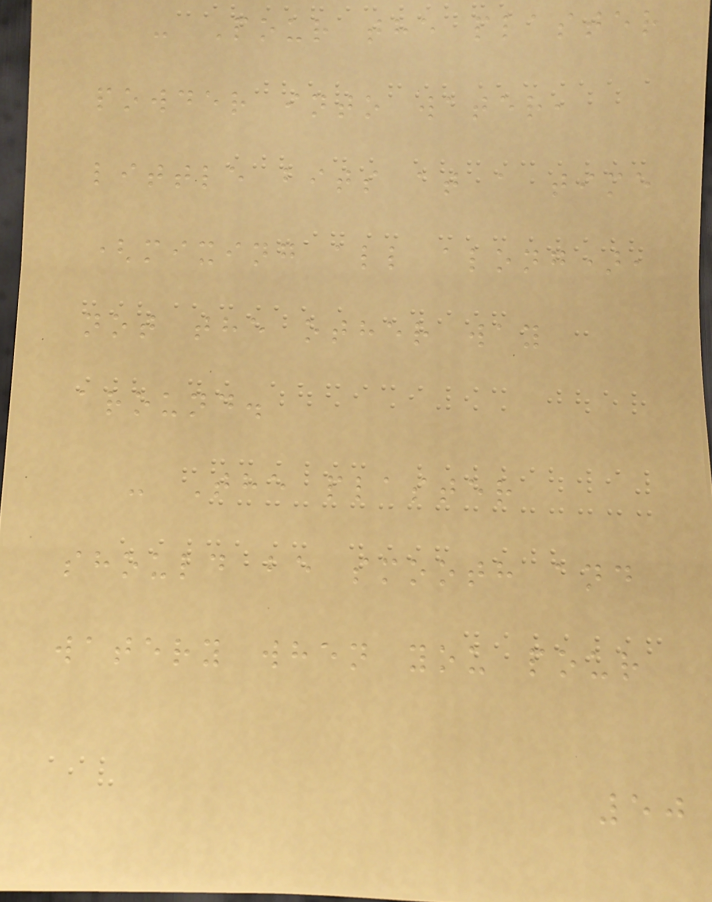- Pour the plaster
powder into water,
little bits at a time
(mixing all along),
not the other way
around.
- The plaster
should be smooth and
watery when you pour
50
